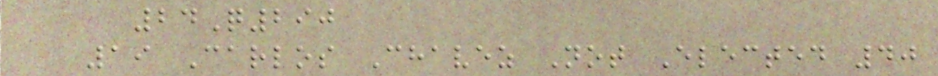24Q290
19 Carlos Chavez Not Elected 40
